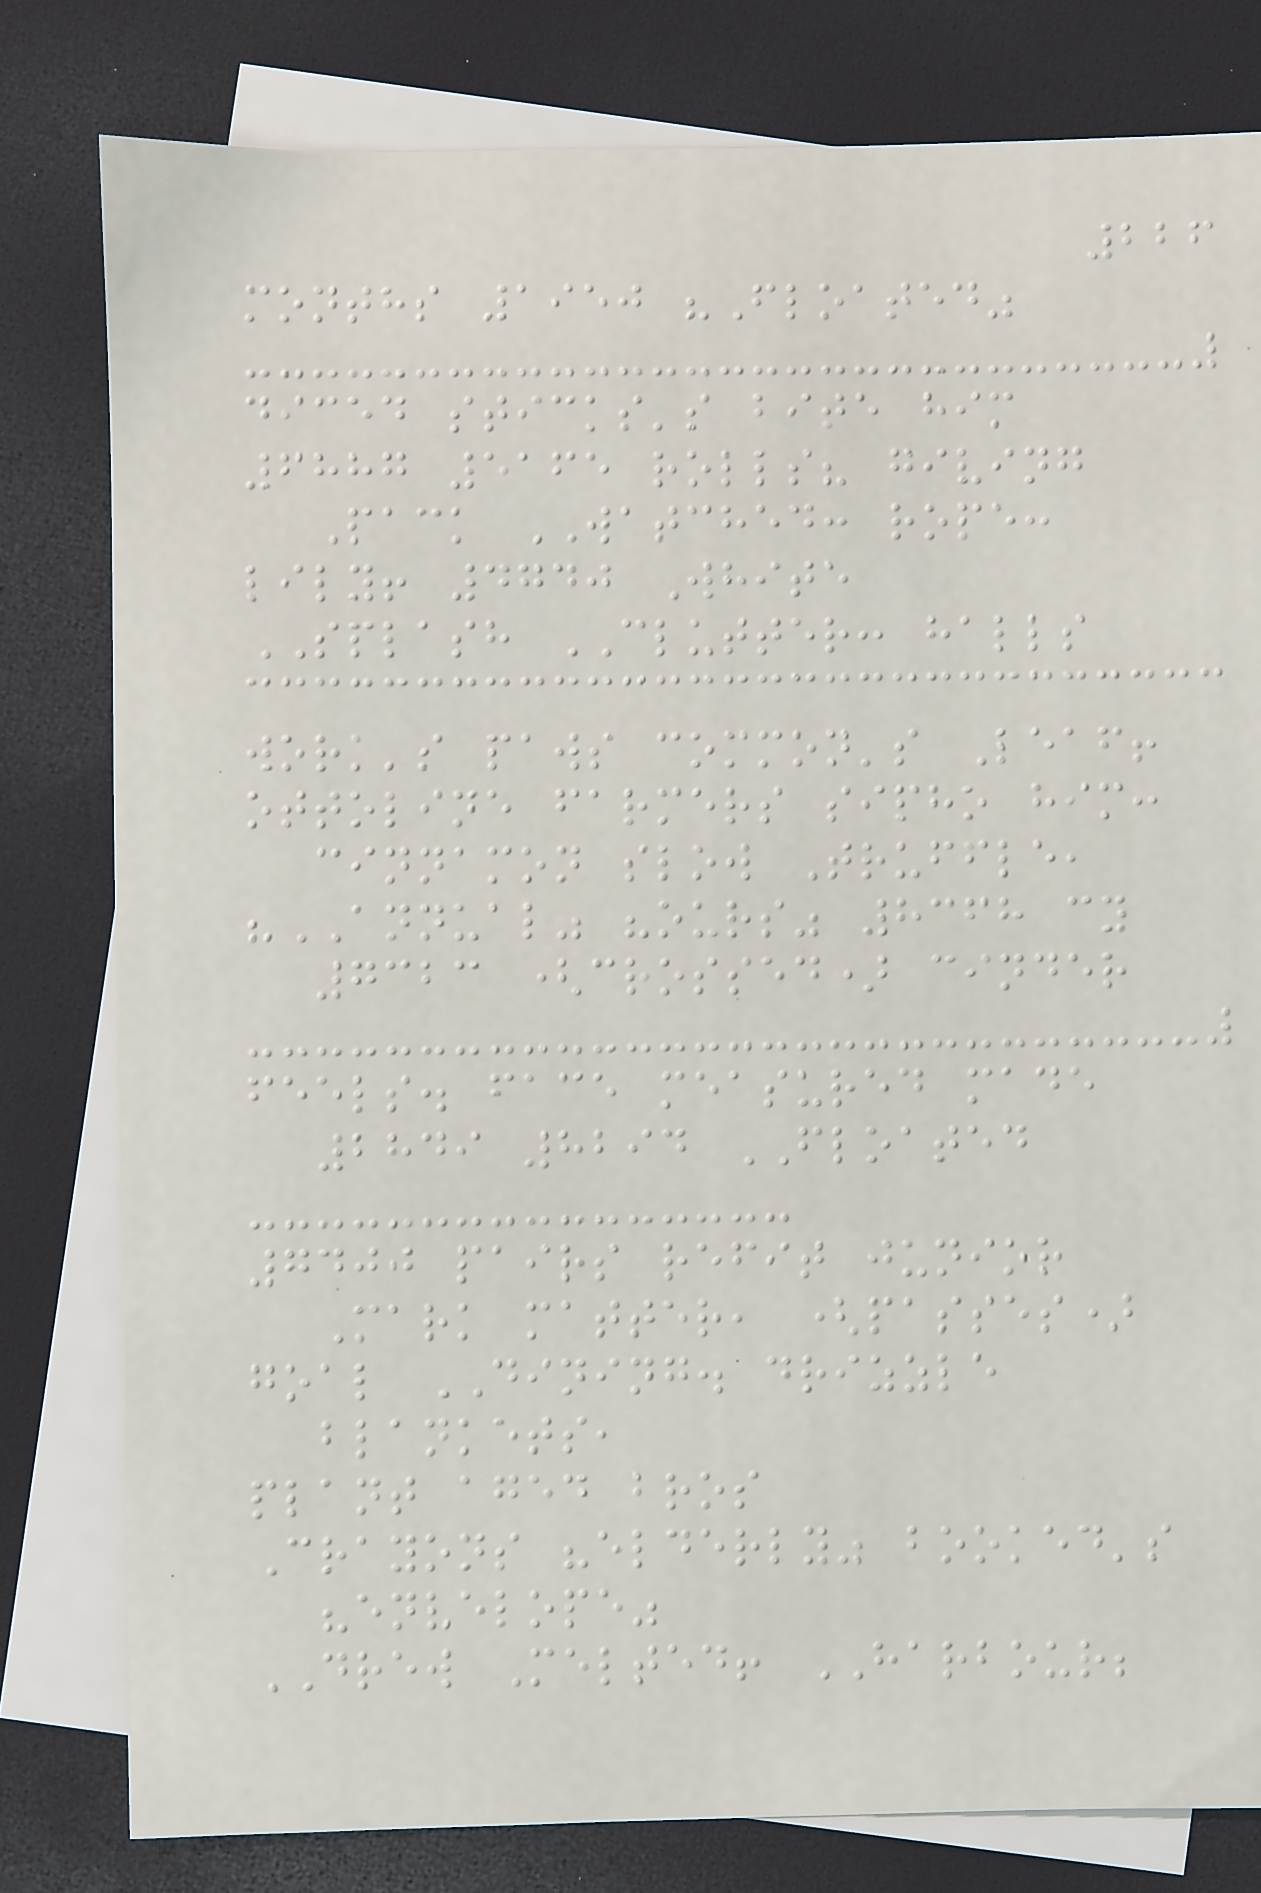226
months 1950 "Floated"
diced sticks's bite him
6887 5165 rolls? giving
Pack WATCHED: rope:
lily! 4740 White
SPLASH CLUTTER: halls
work's paws common's Leaf!
ottoline farmers sipho him:
cinnamon slow Truffle,
"ANNUAL" "ours" 8368 cy
7323 (crossed) cinder
feels. face measured made
2849 8294 FLOATED
7400 pairs refit junior
Mark matter, (passes)
goal DINING. drizzle
blankets,
plant aged bros
Crayons "elderly" booked's
"envelope"
DREW Melted! HARBOUR;
